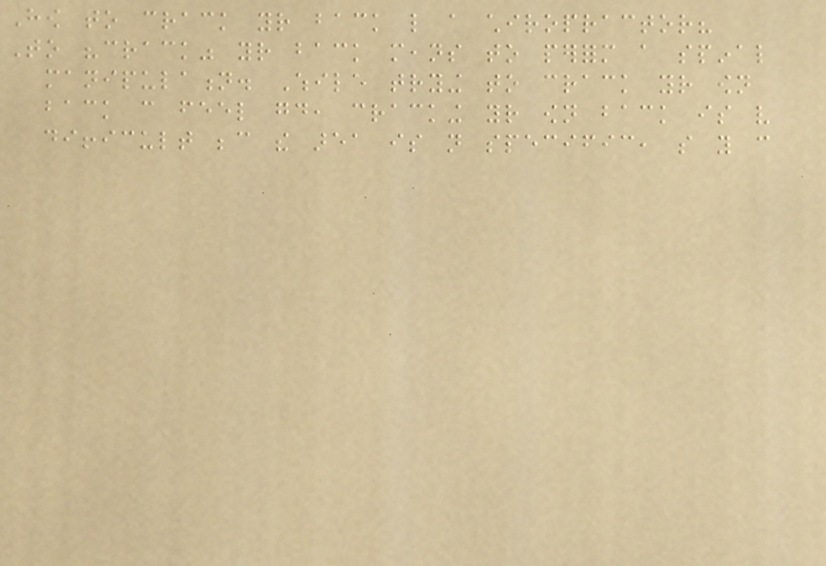How to crack your back like a chiropractor?
To "crack" your back means to perform a spinal
manipulation. While trying to crack your own
back can feel good, cracking your own back is very
difficult because the area is not specific, so you can
